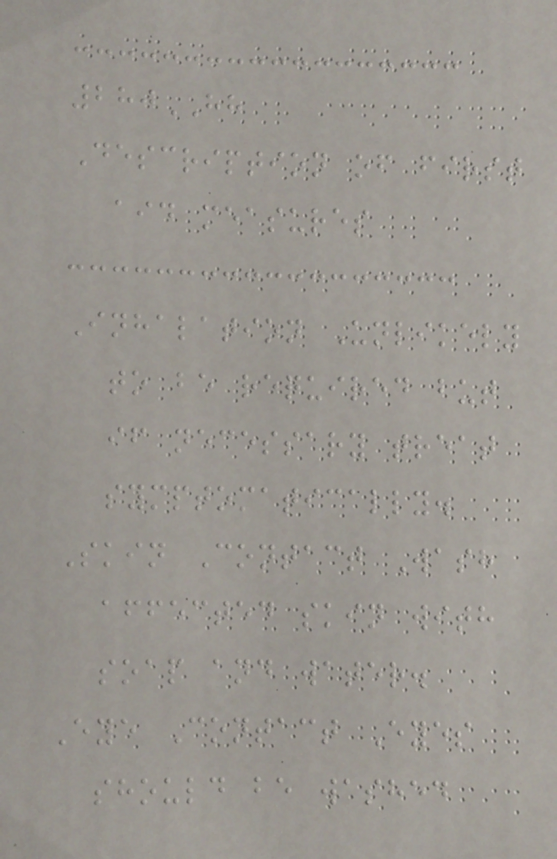280HH
Description of first
aid measures
Inhalation Unlikely
to be required but
if necessary treat
symptomatically.
Skin Contact Wash
affected skin with
soap and water.
Eye Contact Eyes
should be washed
